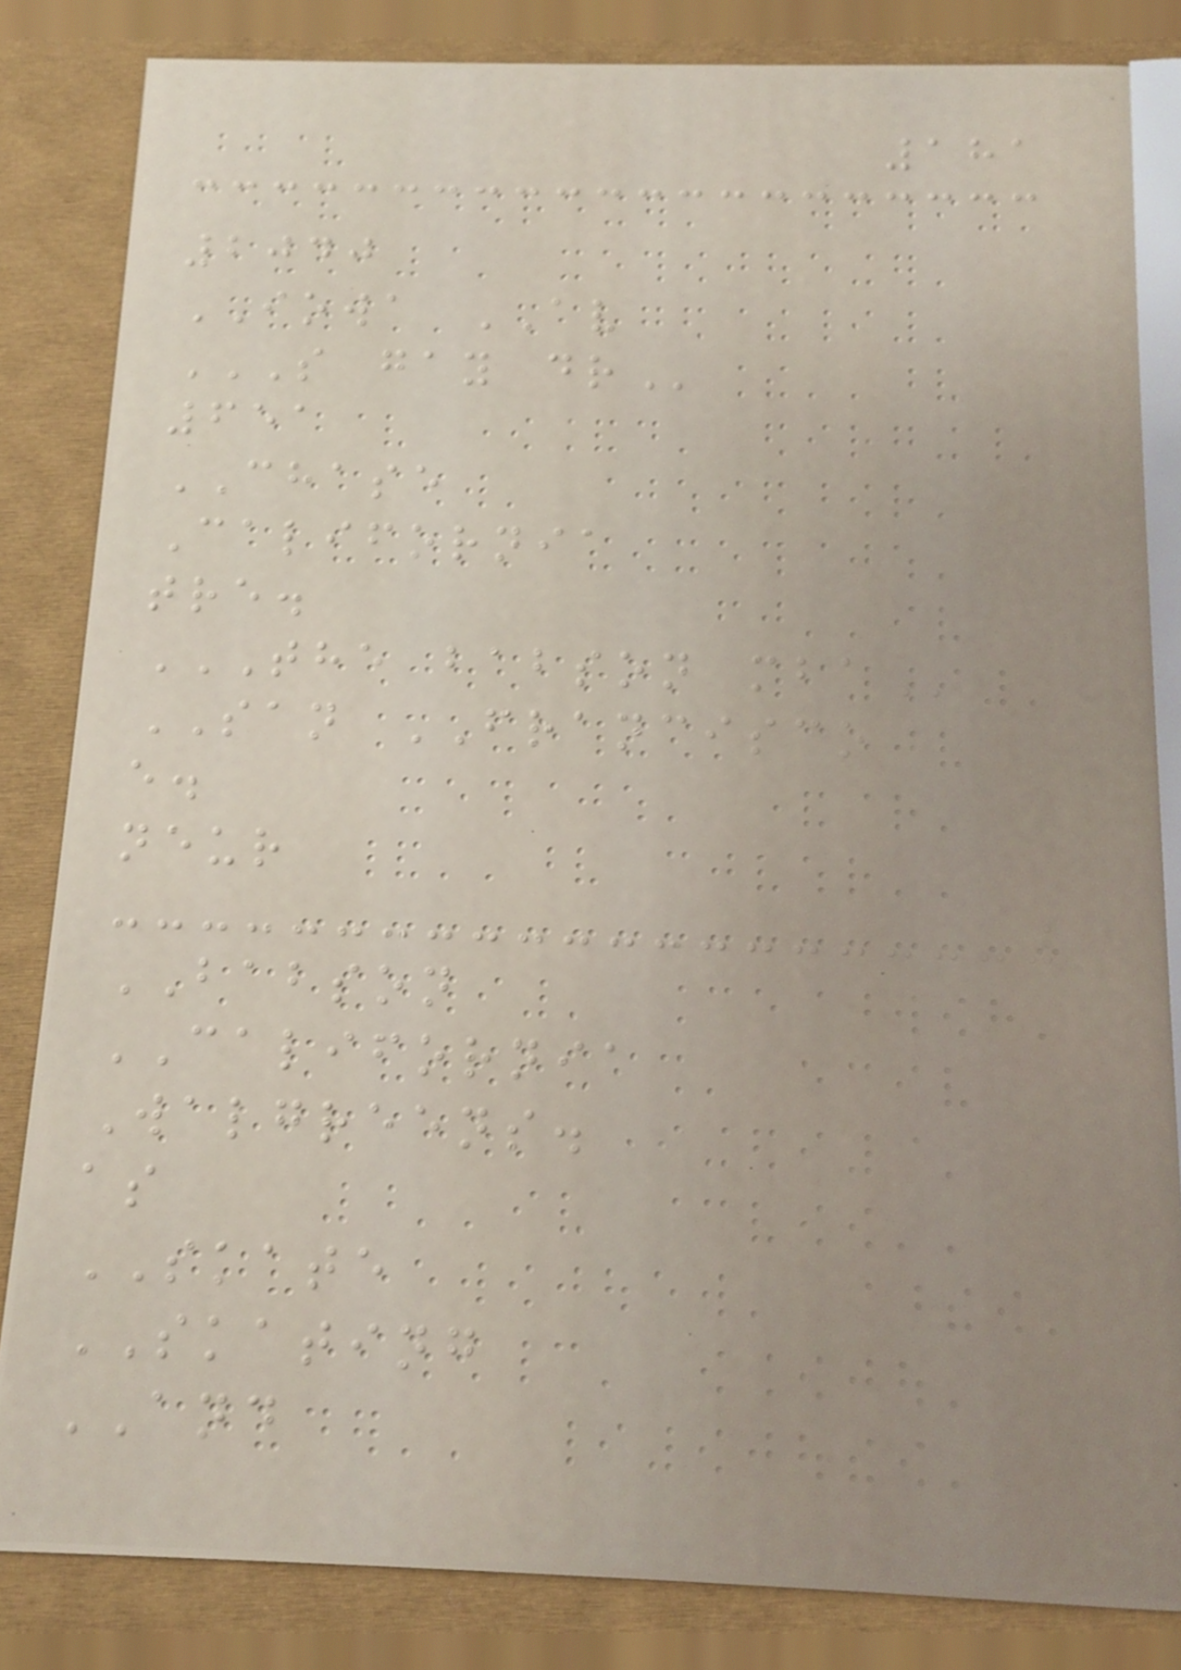181
2040
IOWA AV
S GAY DR
651
CHASE
California
tre.
THE BABSON MBA
SAN FRANCISCO
e.
neur
BABSON
CALIFORNIA
Walgreens.
as
SKATE
SKATING
AND
